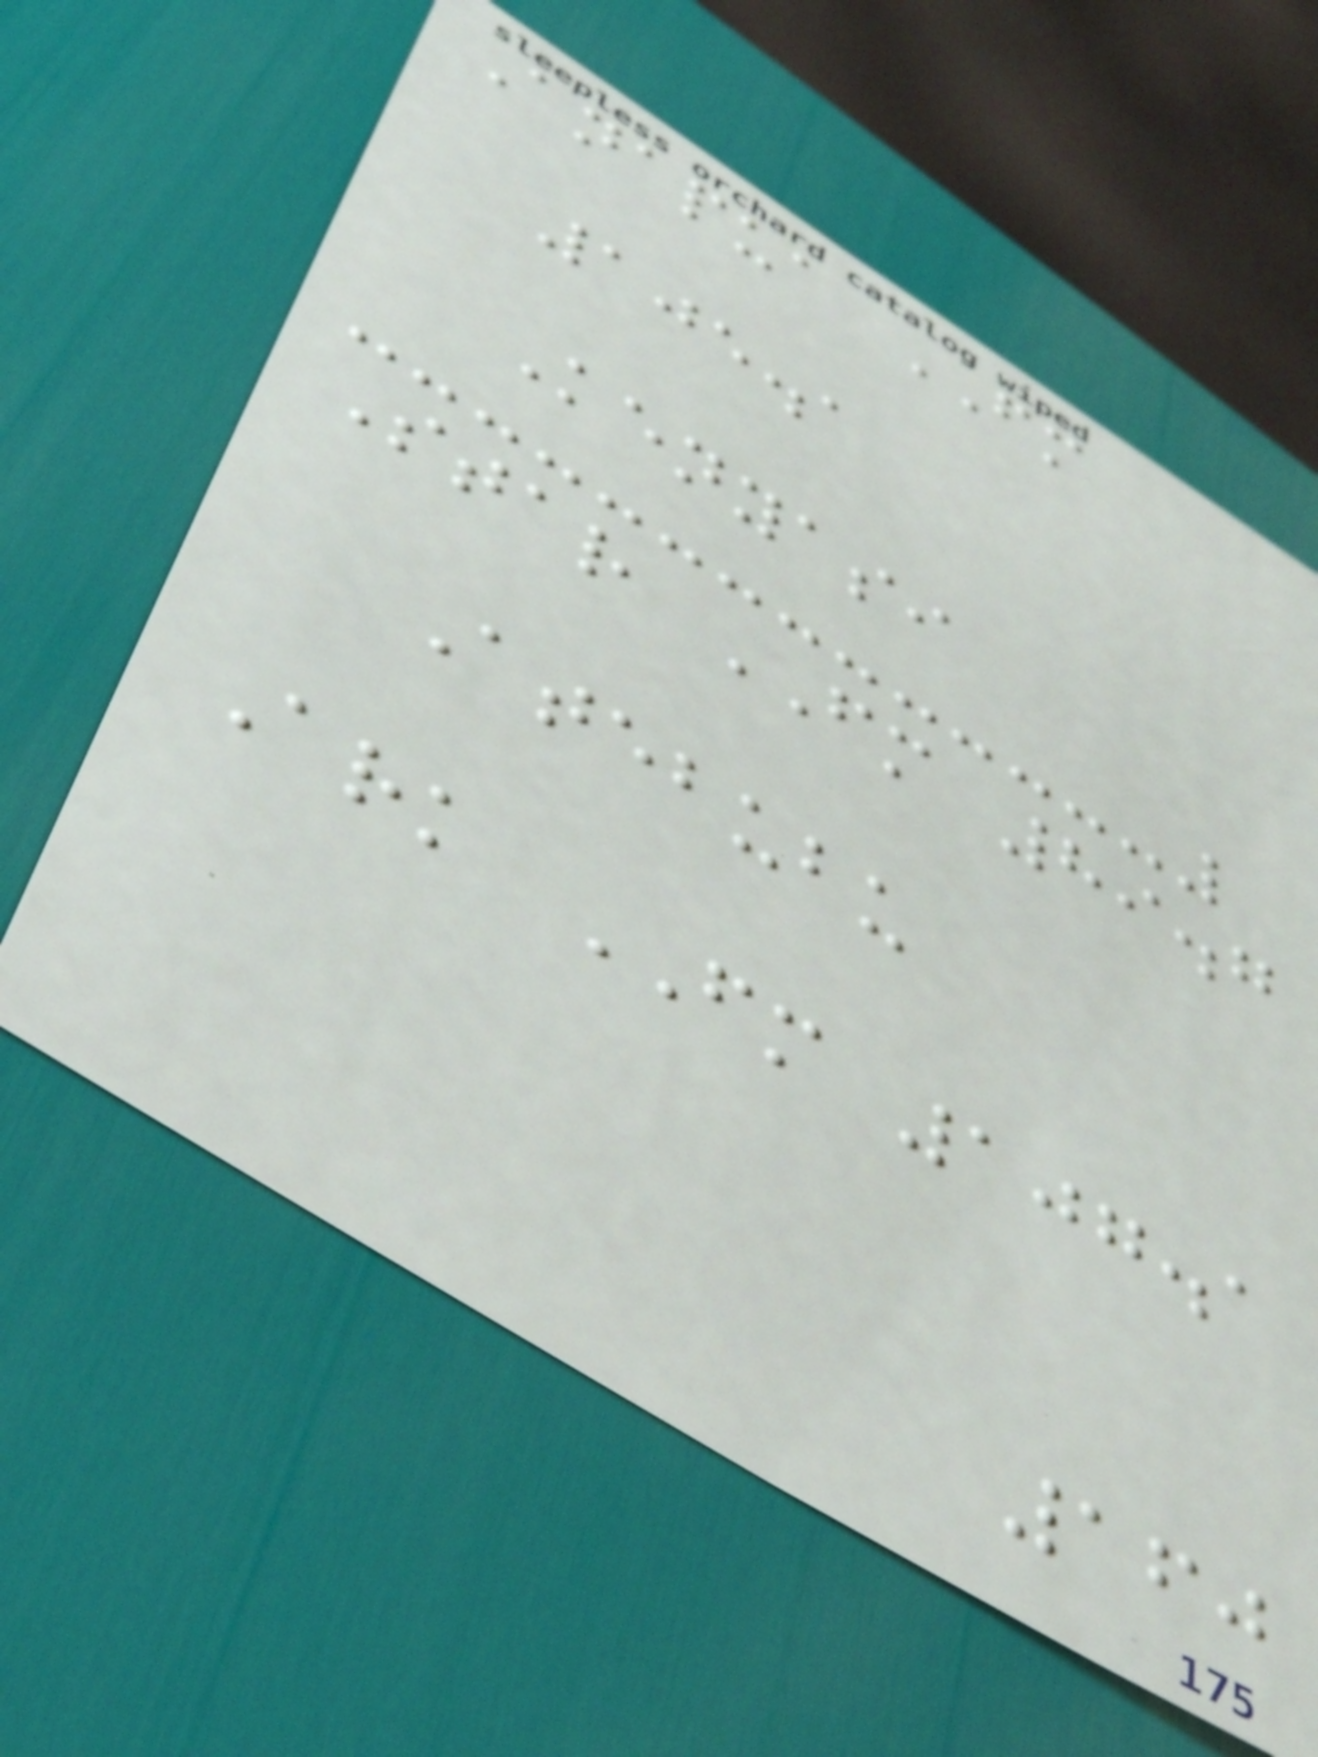Anapua FM
105.1
Kenyasi
Star FM 89.7
Atebubu
Ark FM 107.1
160
